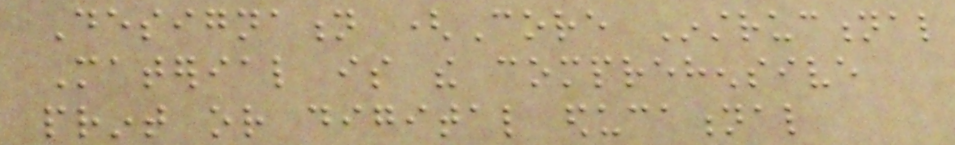Designation (Core Instructional
Material is the comprehensive
print or digital educational
